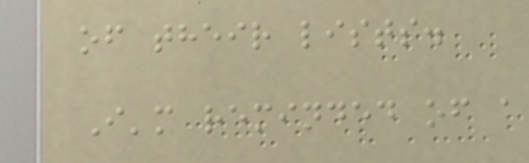of their lists.
I'm reminded of a
